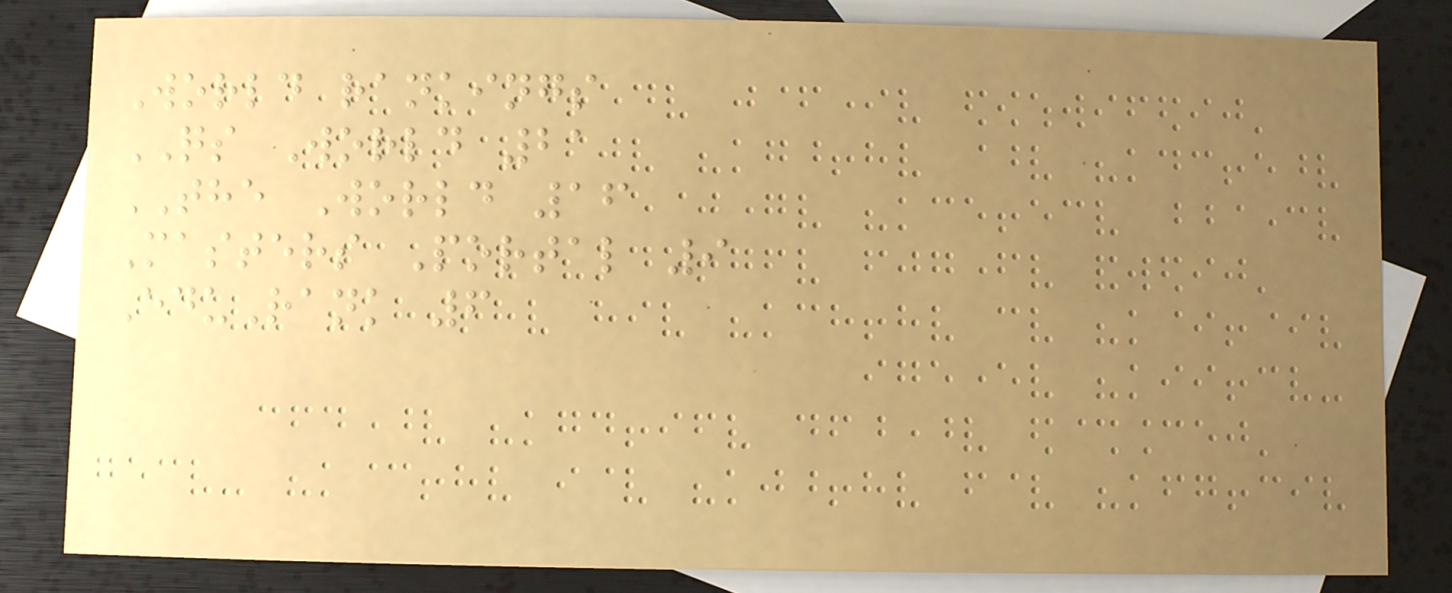World rankings
QS World 21
THE World 16
Masters Portal 9
EduRank 6
